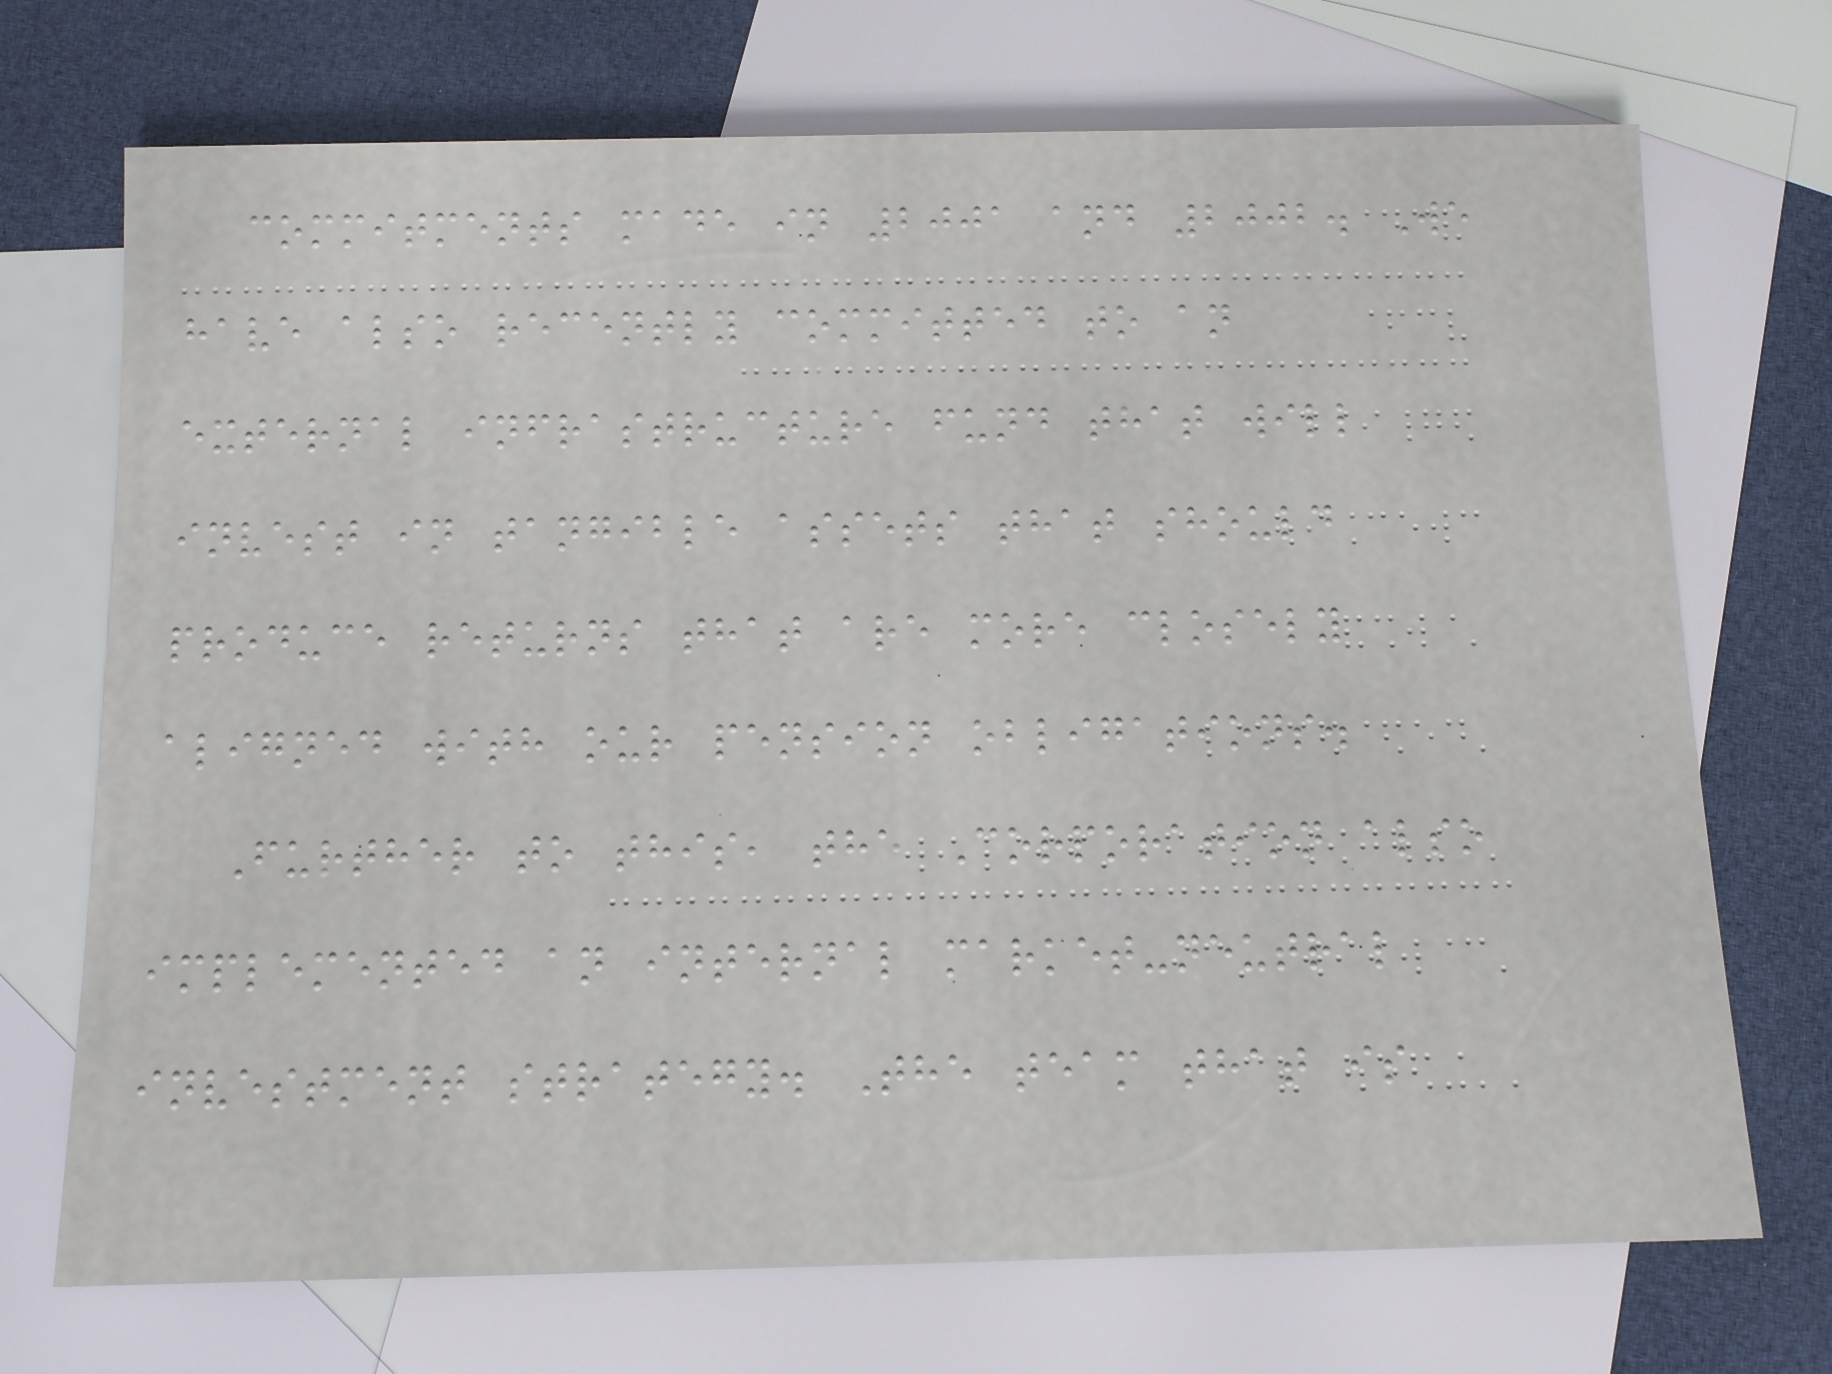commitments made in 2001 and 2002. We
have also recently committed to an
external infrastructure fund that will
invest in tangible assets that should
produce returns that are more closely
aligned with our pension obligations.
Further to this, the Corporation also
implemented an internal market-neutral
investment strategy. The team that is
